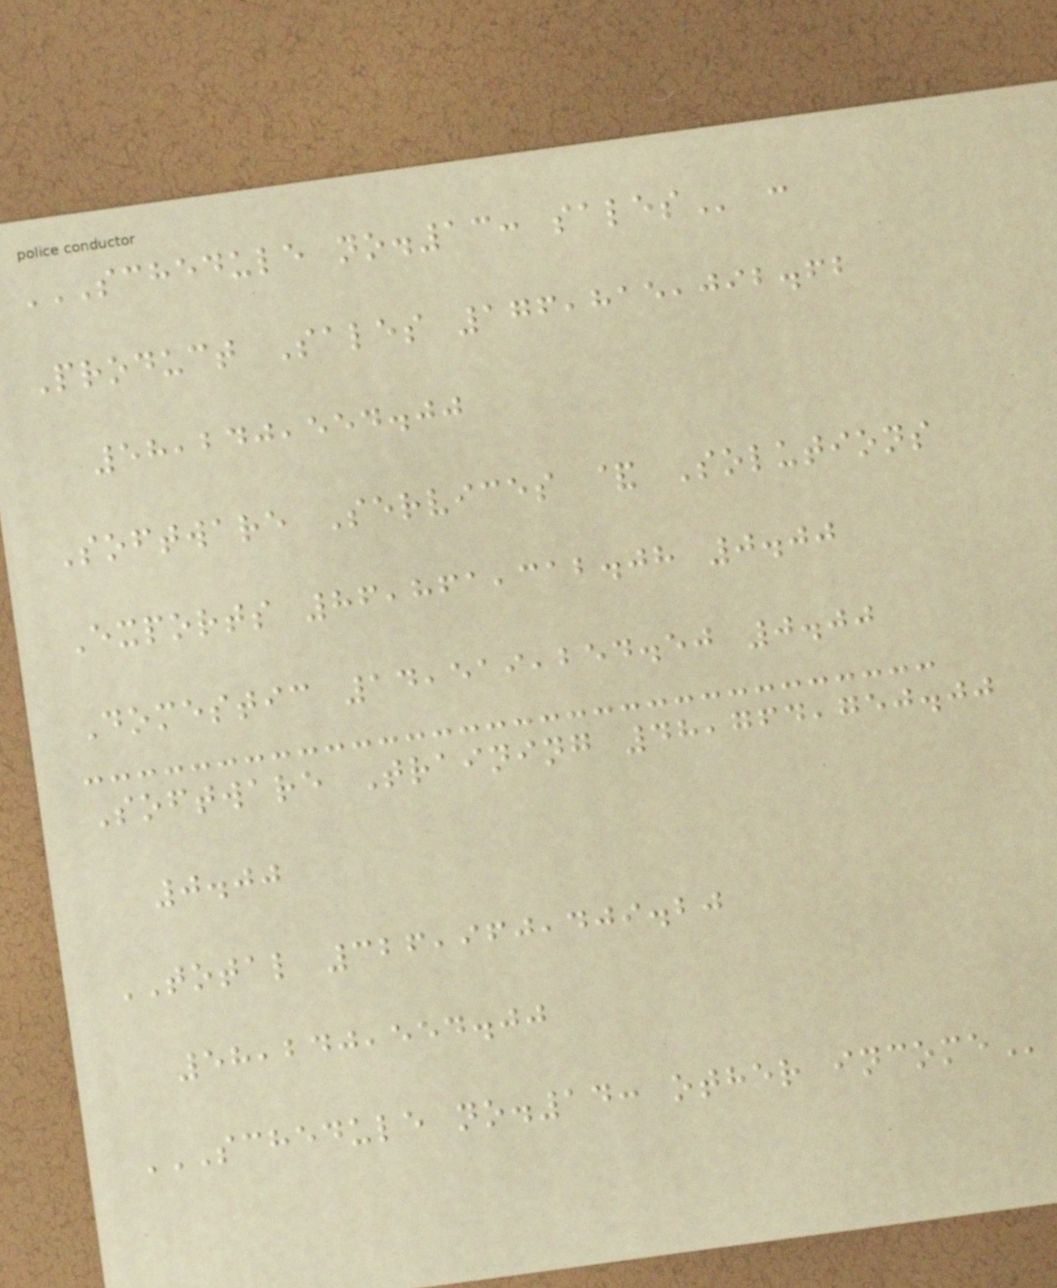SCHEDULE NO.13: SALES :
Product Sales 176,815,092.62
58,240,554.00
Software Services & Solutions
Exports 86,861,312.08 0.00
Domestic 14,519,254.50 0.00
Software Training 48,764,750.00
0.00
TOTAL 326,960,409.20
58,240,554.00
SCHEDULE NO.14: OTHER INCOME
